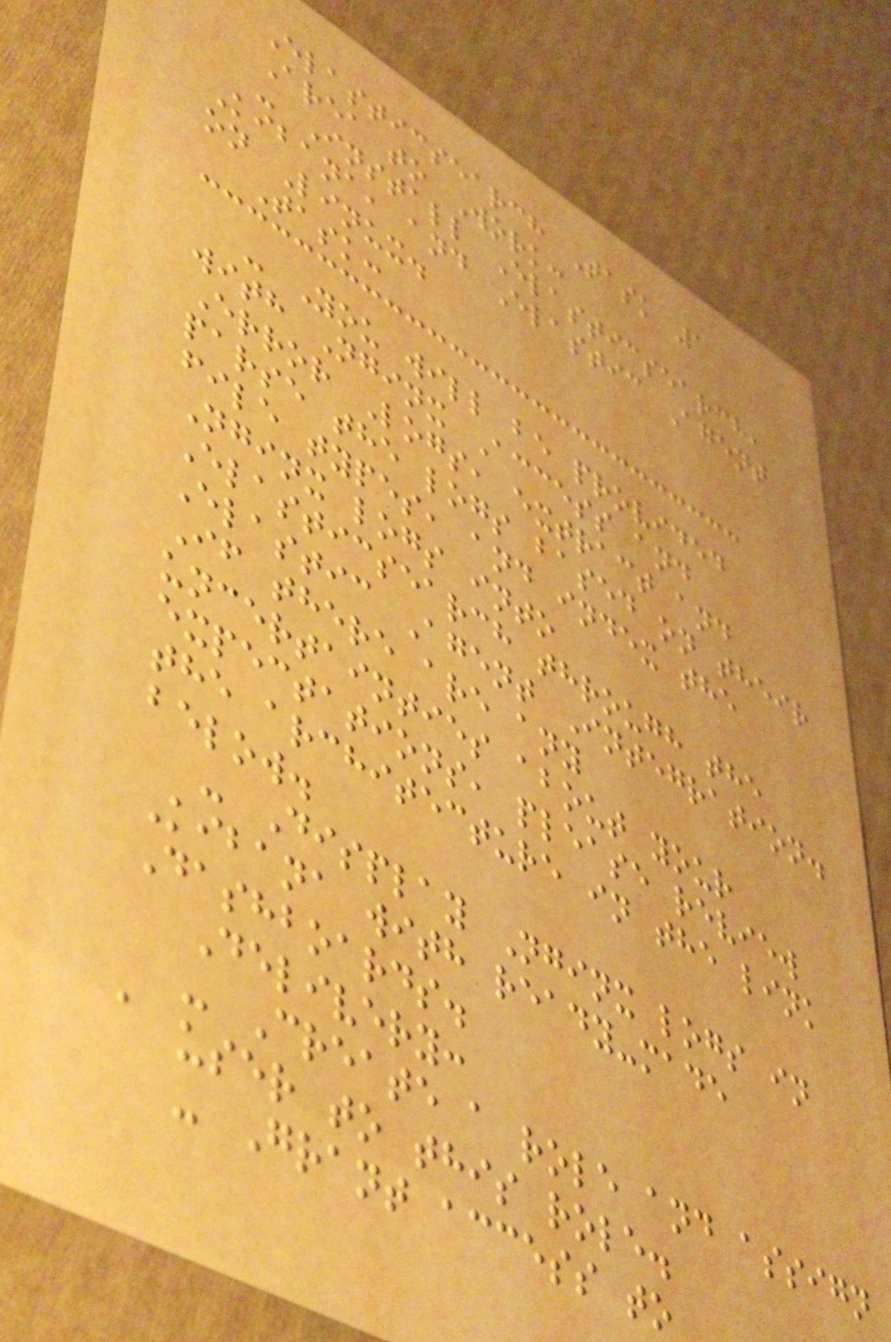Elasticsearch Task 1
Area to Work:
- Install Elasticsearch,
Kibana, and Elastic Agent
on Linux.
Task:
- You will be provided
with Nginx Access and
Error Logs, extract and
parse the logs based on their
file types, and index the
Nginx logs into
Elasticsearch through the
Elastic Agent Integration.
If there are any
uncertainties about your
expectations, please review
the architecture in the link
below.
- Display Nginx logs in
Kibana with ready-made
Dashboards.
Delivery:
- Create a role and assign
a user to this role.
- Grant access to
